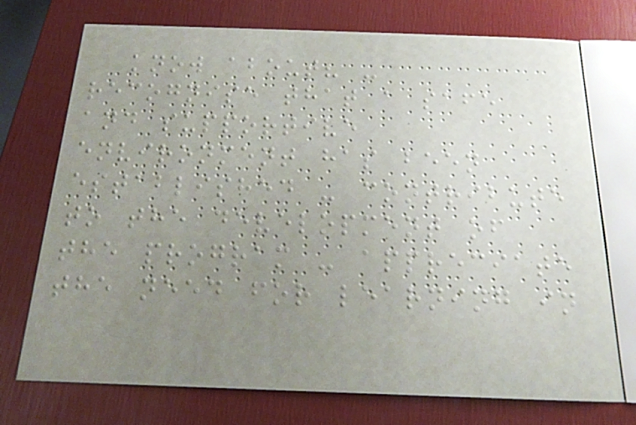know about? -
recognise that a safe
and supportive
environment has been
established - contribute
to the development of
the program - appreciate
the need for learning in
